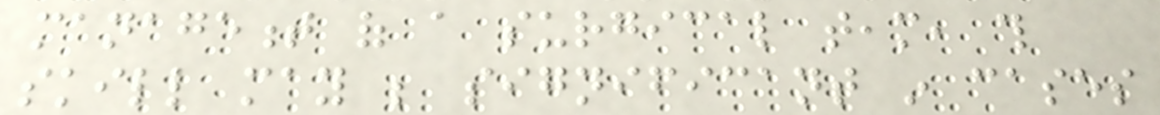management of a surgical team, this
skill may be significant in cases
